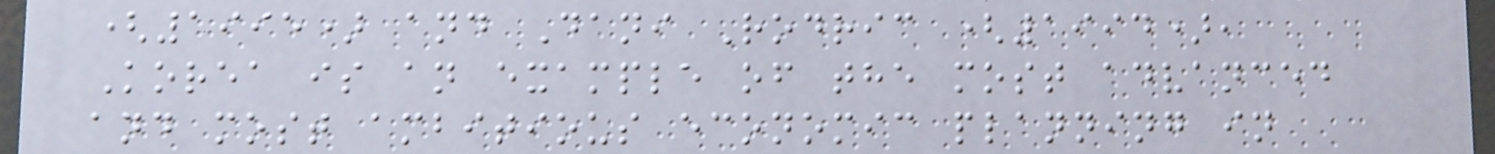(1995) and Dani Rodric (1994),
Korea is an example of the most advanced
and most ambitious economic planning in
